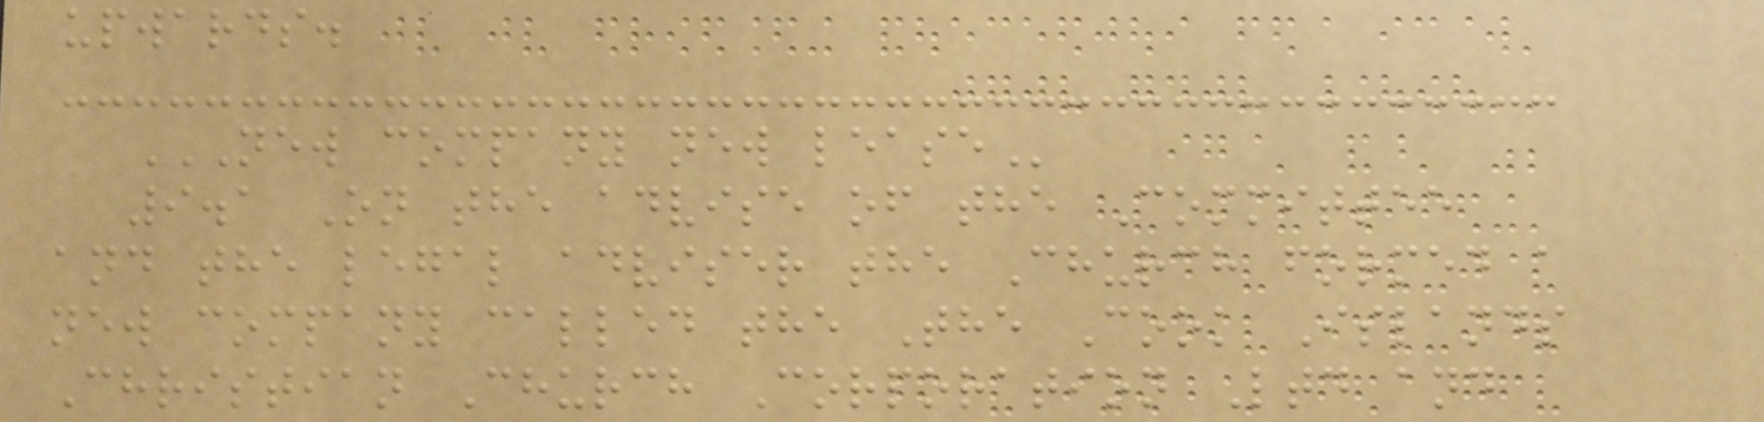upwards.
NEW COMPANY NEW LEASE
9.1 On the advise of the Committee
and the legal adviser the Church formed a
new company called the The Cook Islands
Christian Church Corporation Ltd and
